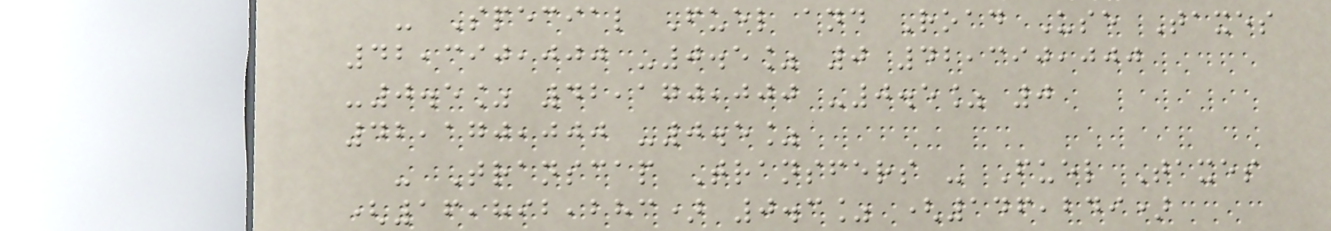- Special Fuel and Road Use Taxes
42,390,000 -0.5% 0 42,390,000
-0.5% 42,170,000 -0.5% 0
42,170,000 -0.5%
- Transcap Transfers - Fuel Taxes
(16,892,283) 0.3% (146,249)
